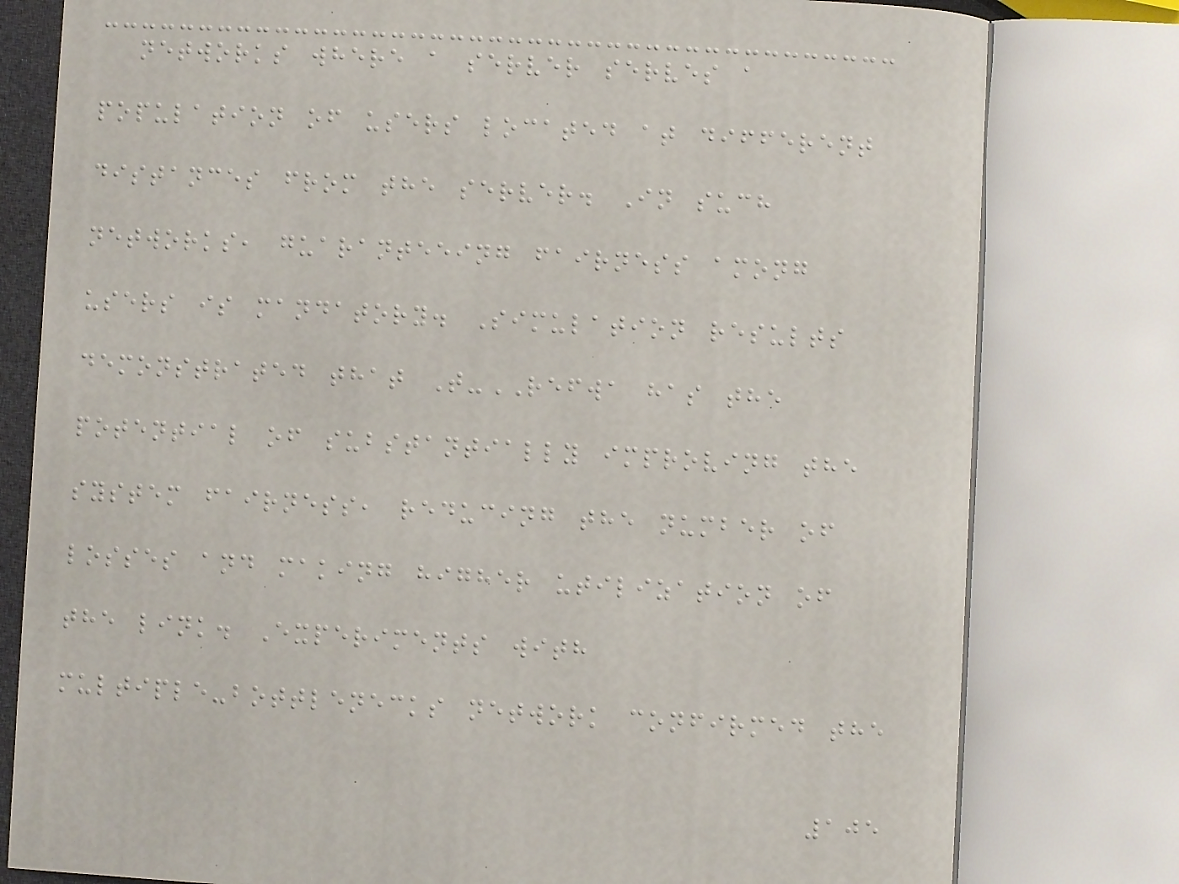networks where a server serves a
population of users located at different
distances from the server. In such
networks, guaranteeing fairness among
users is mandatory. Simulation results
demonstrated that T-REFWA has the
potential of substantially improving the
system fairness, reducing the number of
losses and making higher utilization of
the link. Experiments with
multiple-bottlenecks network confirmed the
105
